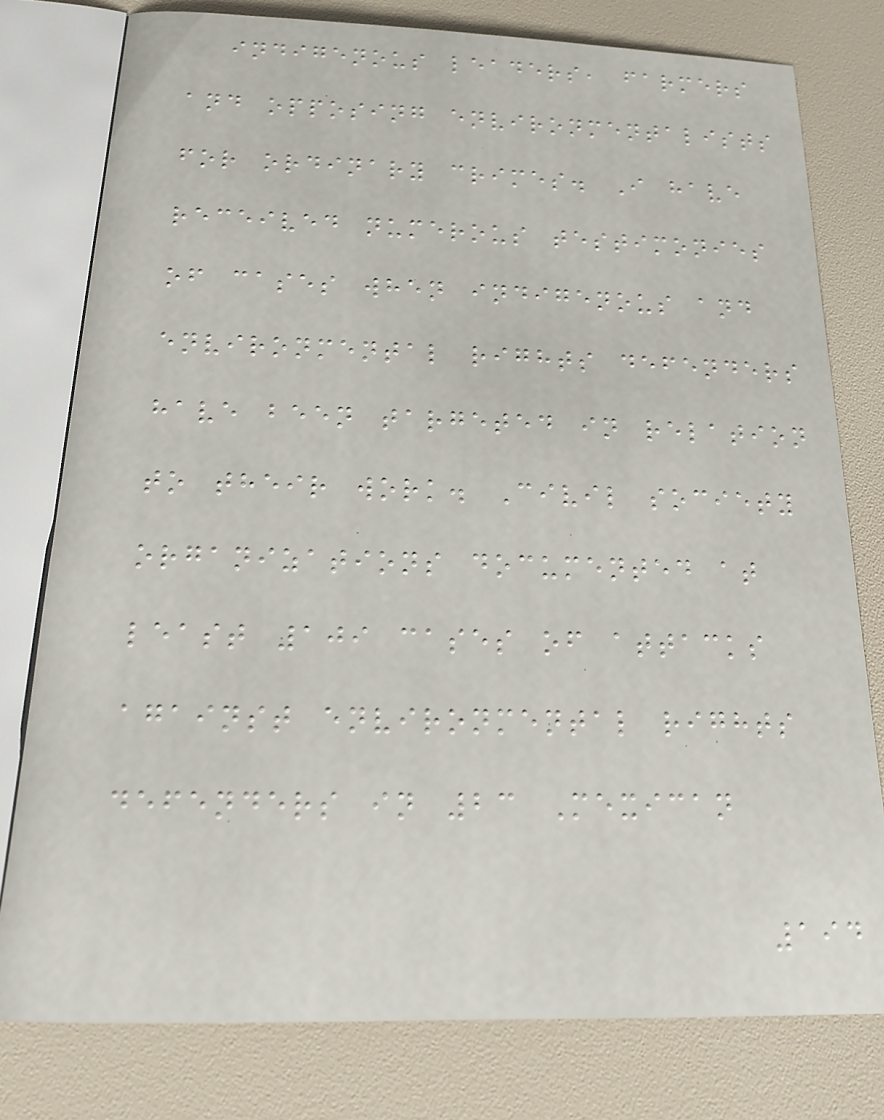indigenous leaders, farmers
and opposing environmentalists
for ordinary crimes. I have
received numerous testimonies
of cases when indigenous and
environmental rights defenders
have been targeted in relation
to their work. Civil society
organizations documented at
least 109 cases of attacks
against environmental rights
defenders in 23 Mexican
194
